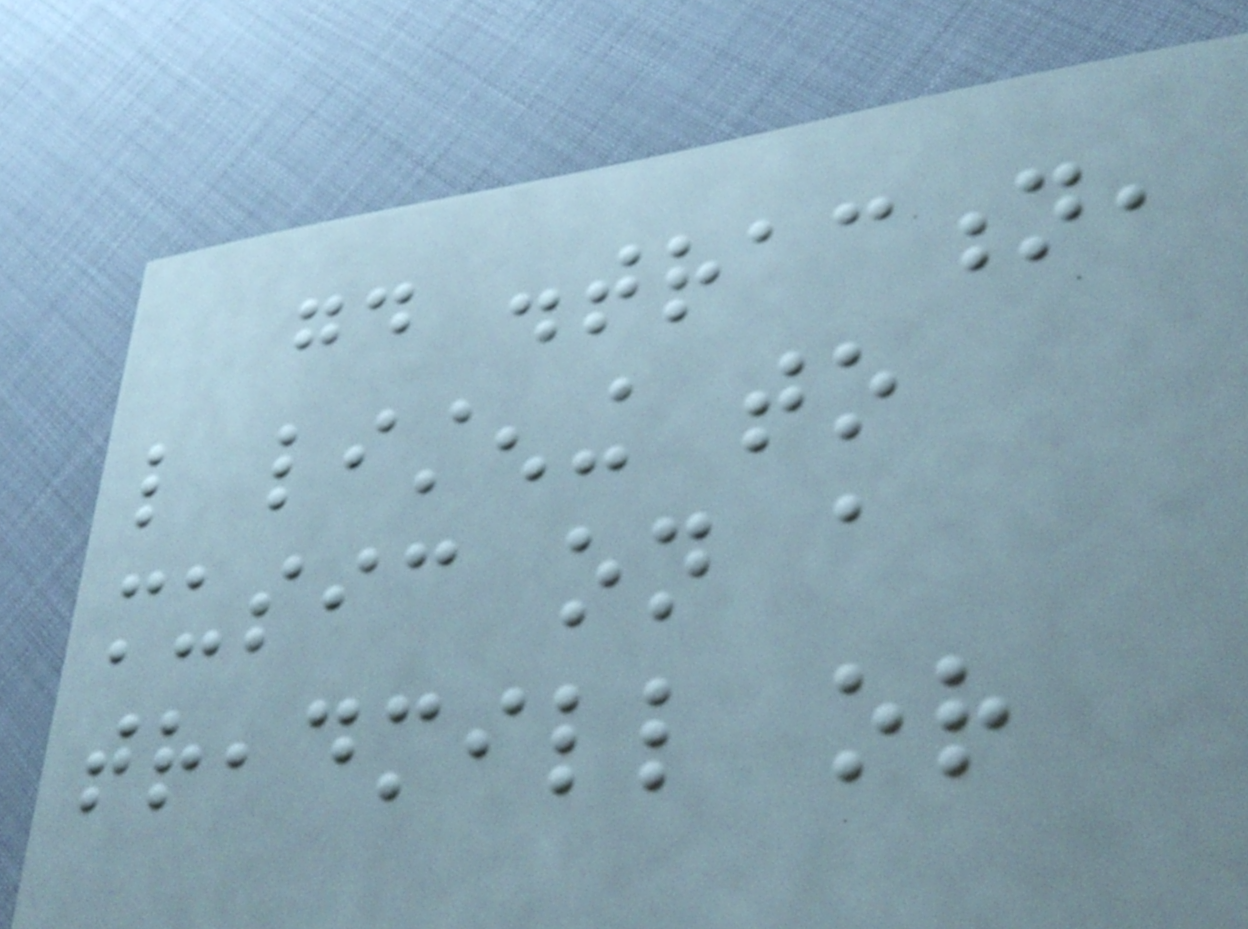good distraction,
like listening to
music on a
treadmill or
